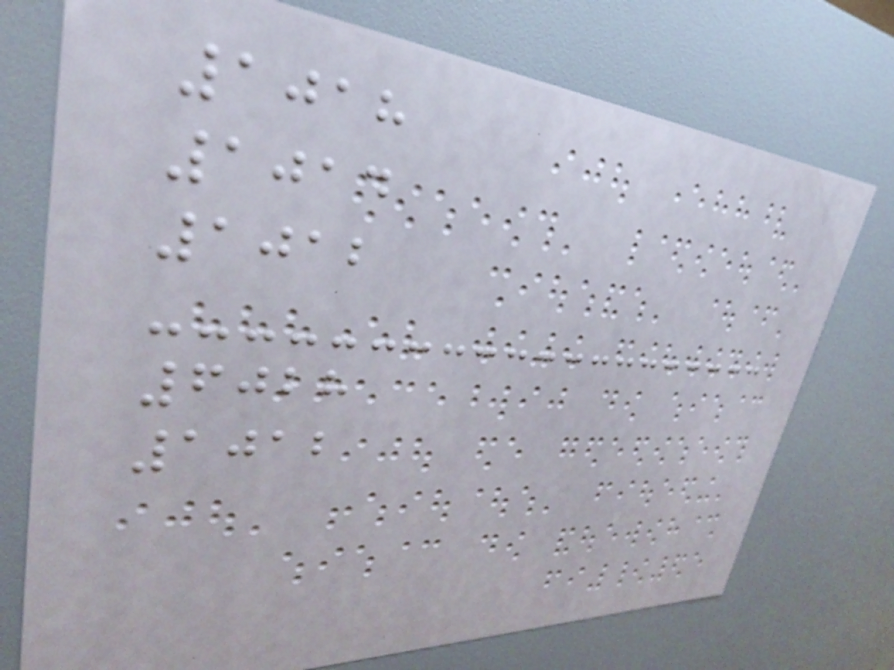1018
1014
1012
6028
1012
